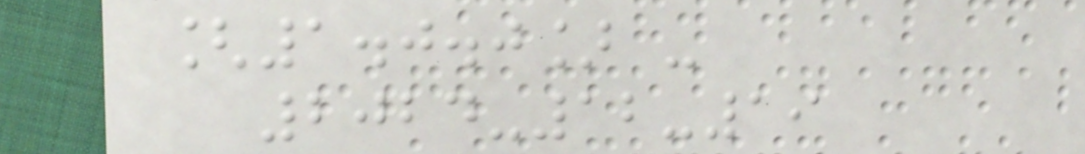[1.0.0] -
2024-12-19
